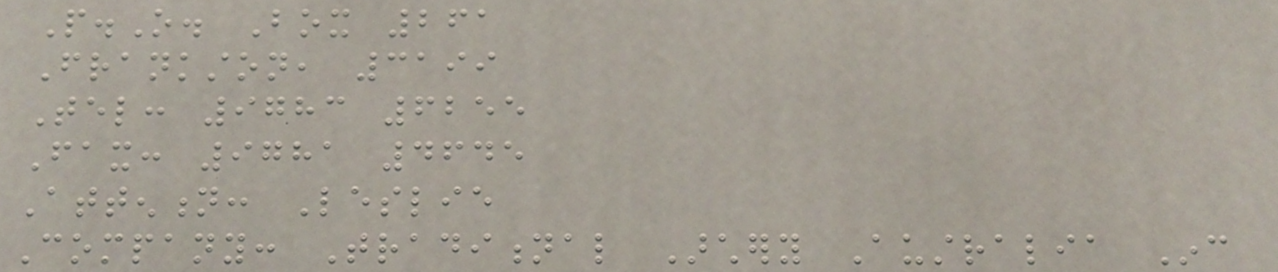P.O. Box 261
Frankston, 3199
Tel: 9783 6255
Fax: 9781 4645
Attention: Leslie
Company: Traditional Archery Australia Inc
